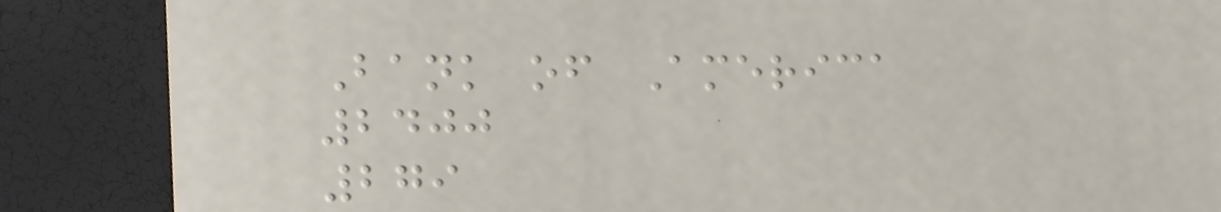Bank of America
2400
279
